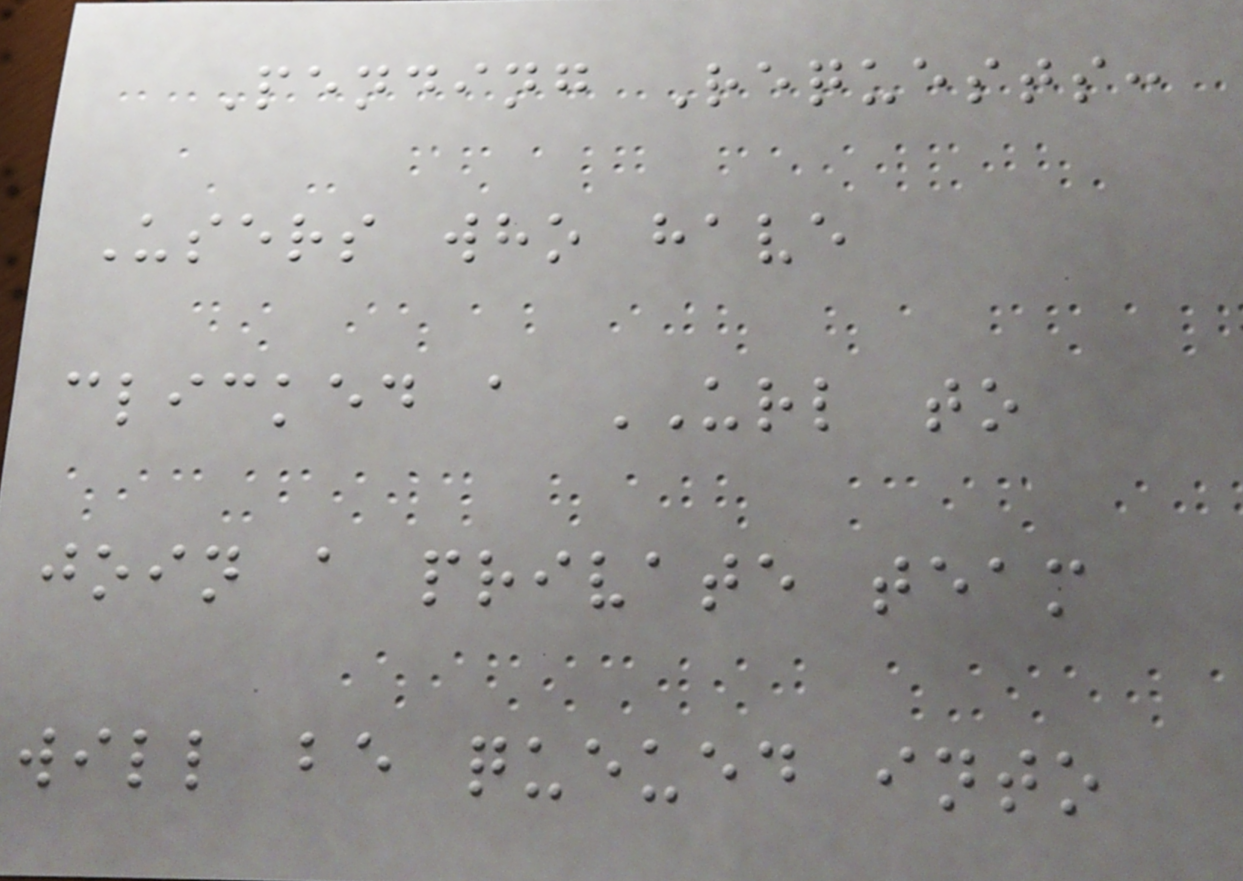Pending Requests:
Users who have
clicked a URL to
join a private team
will be queued into
